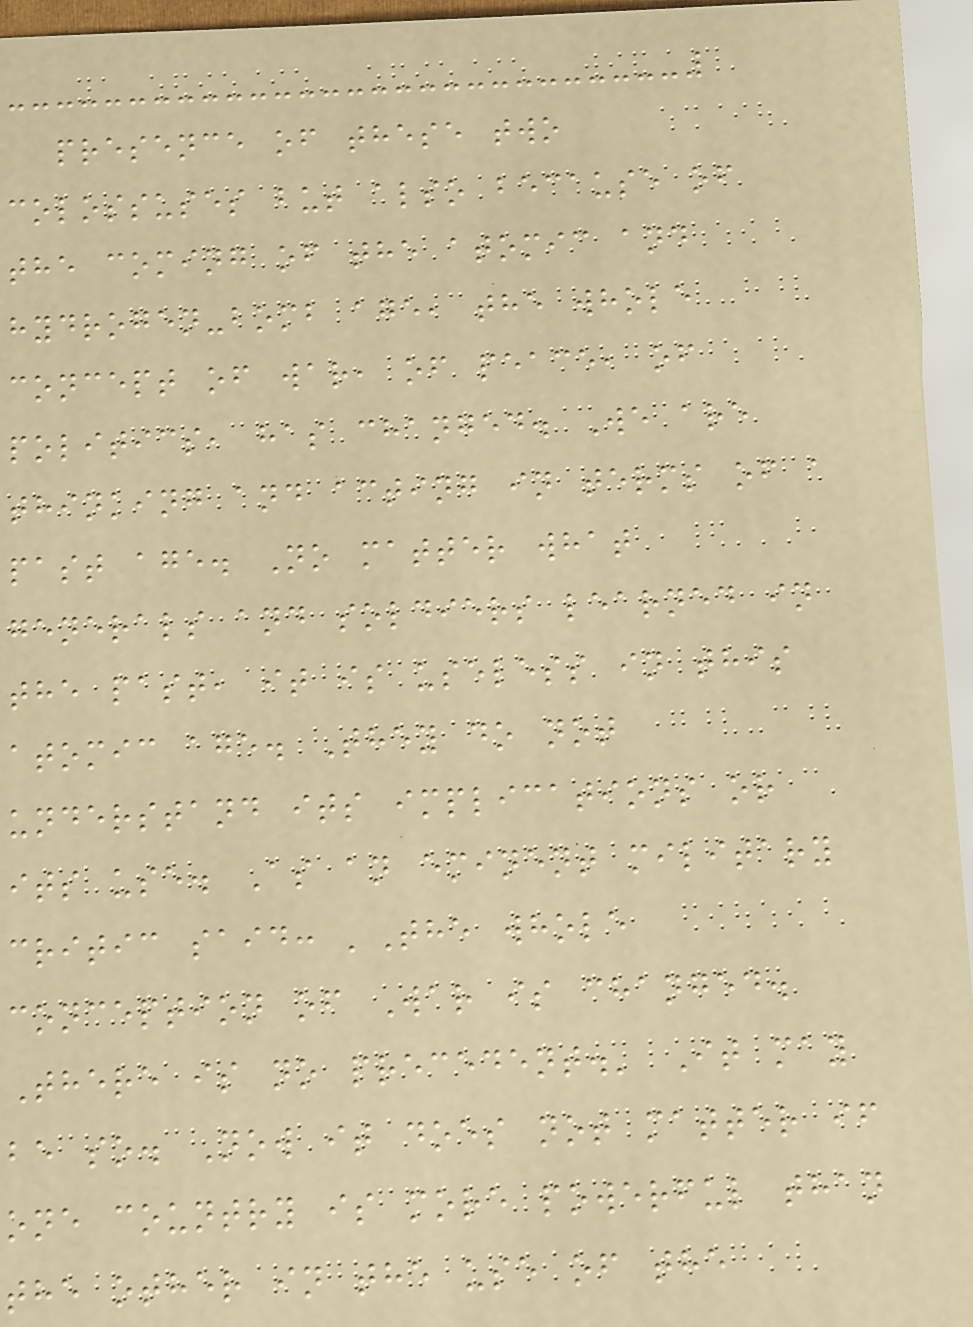presence of these two
colossuses but also because of
the coming of the atomic and
hydrogen-bomb age, the whole
concept of war, of peace, of
politics, has changed. We are
thinking and acting in terms of a
past age. No matter what
generals and soldiers learned in
the past, it is useless in this
atomic age. They do not
understand its implications or
its use. As an eminent military
critic said: 'The whole
conception of War is changed.
There is no precedent.' It may
be so. Now it does not matter if
one country is more powerful than
the other in the use of the
